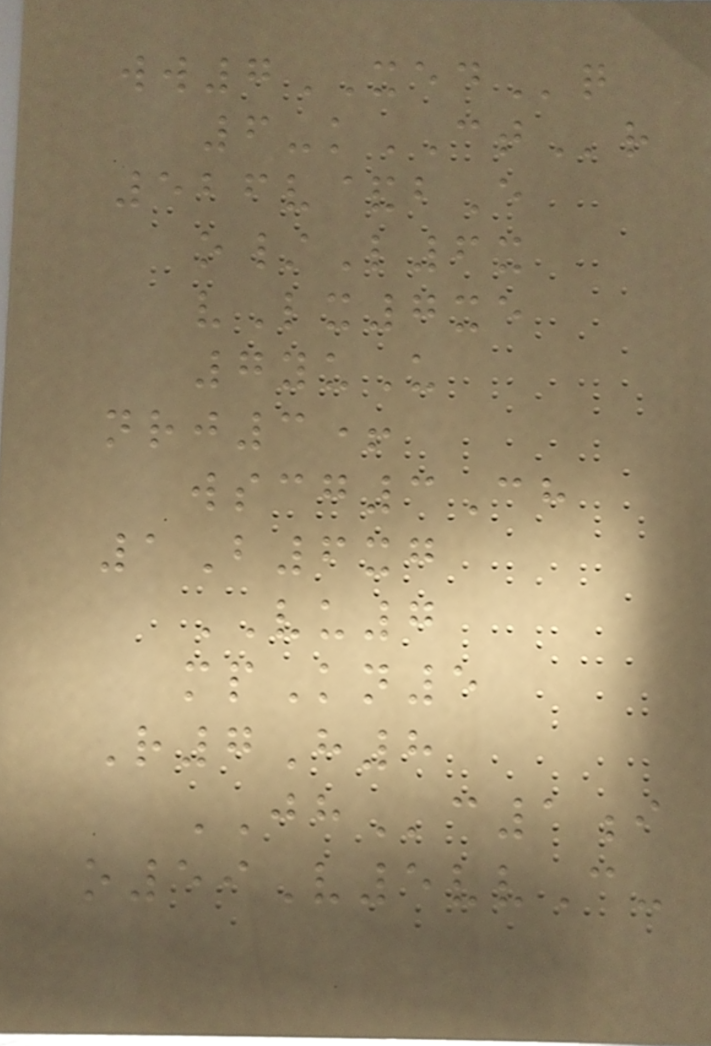ww7XEDq
6-kCTr
526v&bE
o/L6x
vLx7xe
7yuU
nrj3+
wscg3Ch
1B6xg
VU7
mpKn5
R7H8
JHc1i
o59V5vvC-
